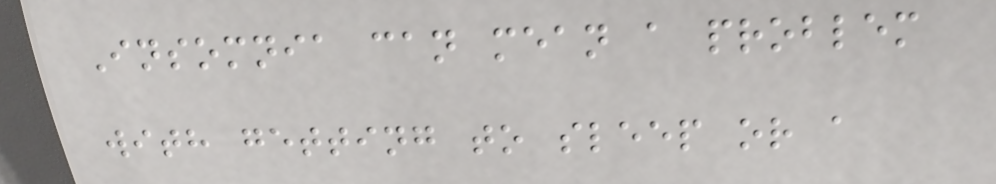Insomnia can mean a problem
with getting to sleep or a
